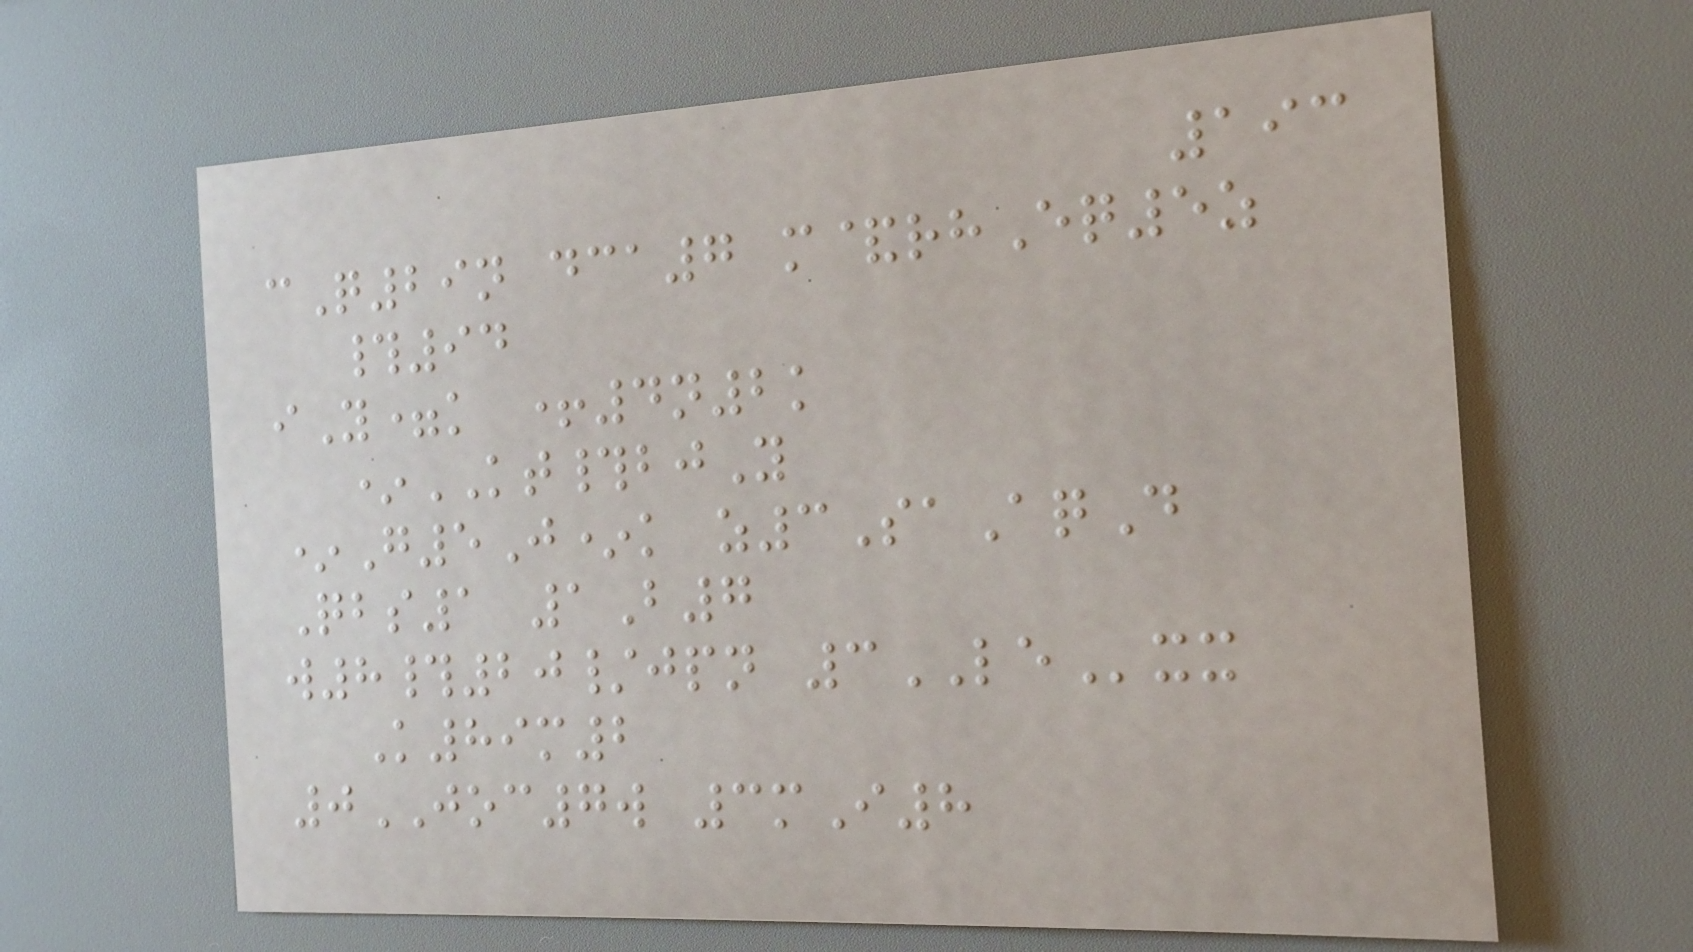193
cQ29n dca7 m&rhEq5z
#94
iY=k +4n2k
*KT#bjY
*G5J*k z3SaAqD
Qbs1 1B7
w8#20/jpn 3LExx
K89m2
0JOC7w 3mI8
